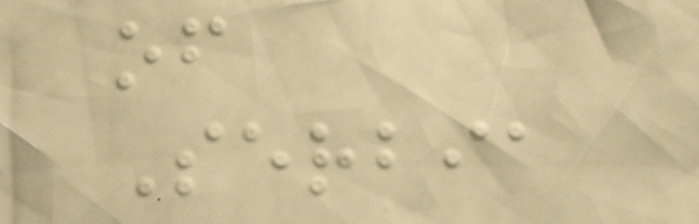of
Serbia
